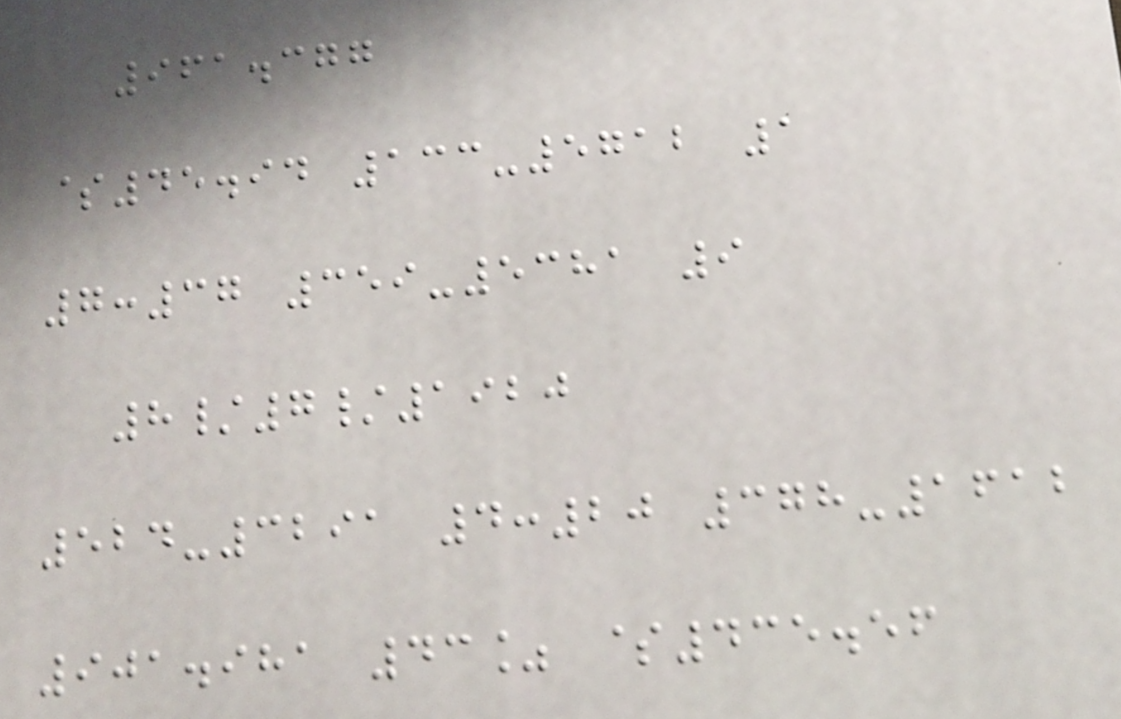961.377
$45.94 133-5712 1
7:37 359-5381 9
8/7/1920
524-3291 4:20 378-1612
901.981 43% $435.56
